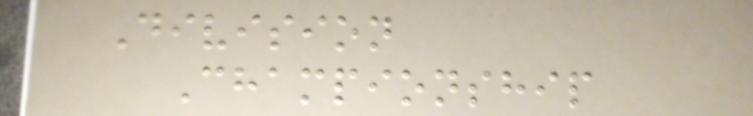Division
Championship
